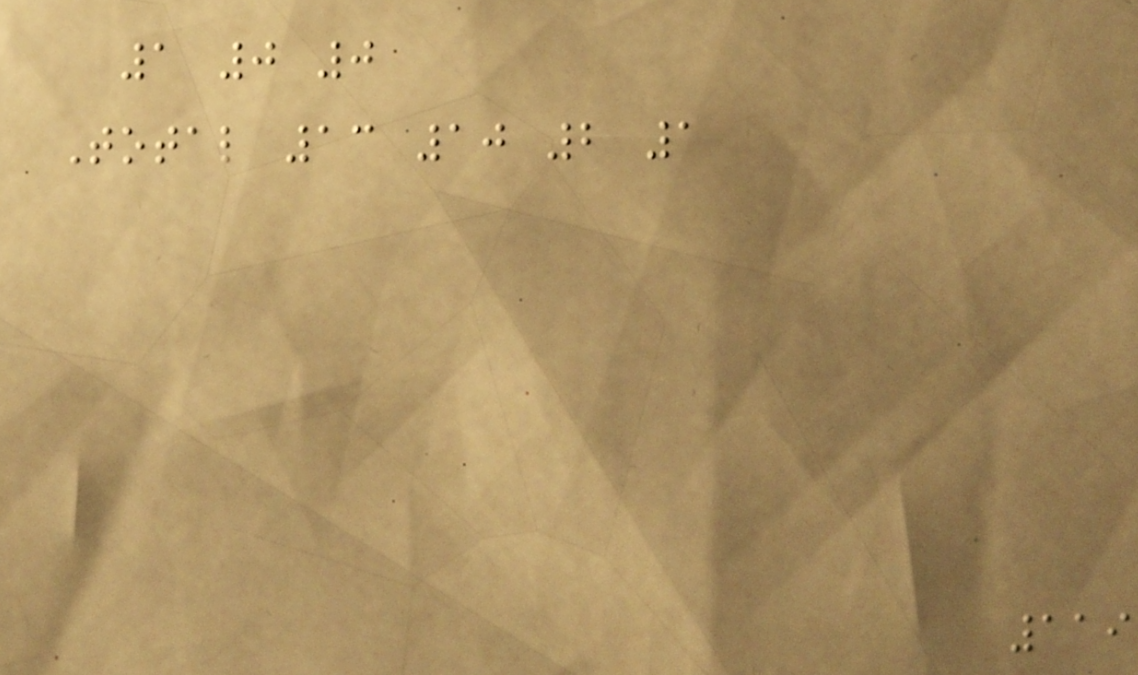1 0 0
Total 13 10 2 1
119
